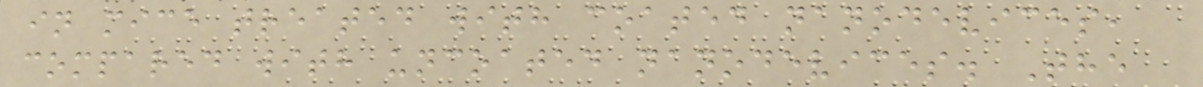in mice treated with coated nanodevices,
compared with uncoated nanodevices. The
